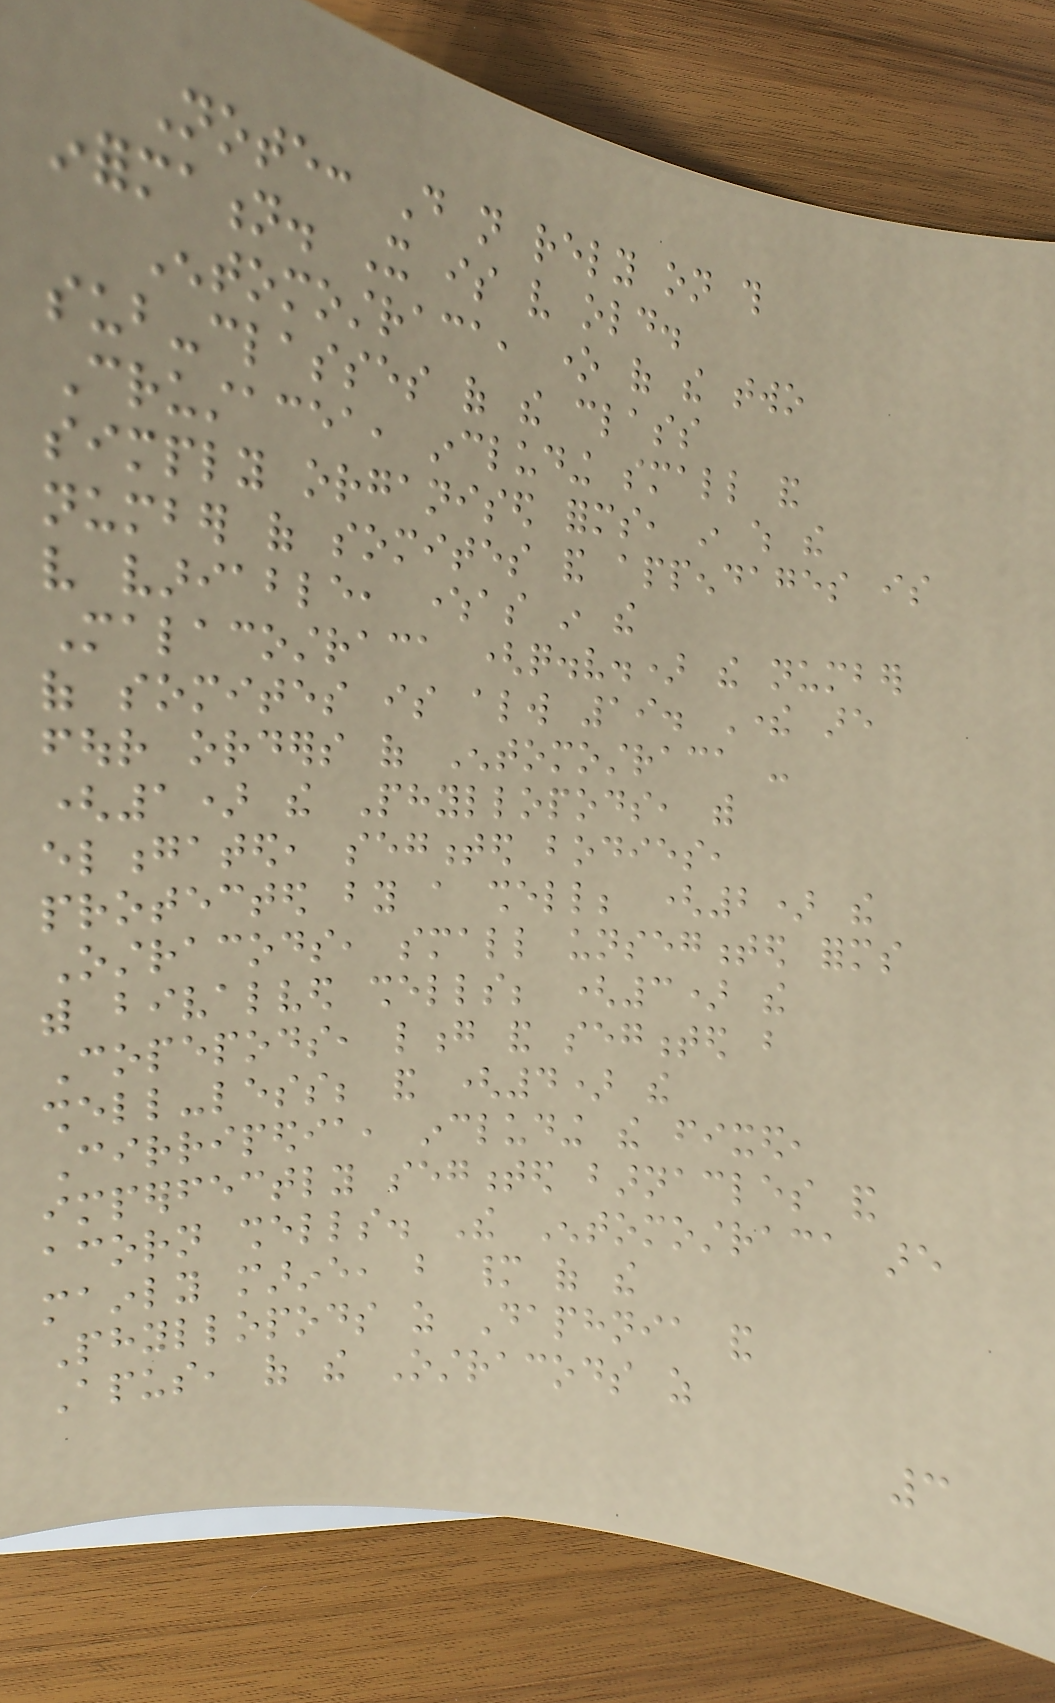Note: Do not rely on this
information. It is very old.
Entomostraca, one of the two
sub-classes of the class
Crustacea, including small and
simply organised forms, in which the
number of somites and appendages is
very variable, whereas in the
Malacostraca (q.v.) the number
of somites is always 19. There are
four orders of Entomostraca -
(1) the Phyllopods, with
elongated, segmented bodies,
protected by a shell; (2) the
Ostracods, small unsegmented forms
with bivalved shells; (3) the
Copepods, long and segmented but
shell-less; and (4) the
Cirripedia, including the fixed,
imperfectly segmented barnacles and
acorn shells. The Entomostraca are
mainly marine, but many of the
Phyllopods as Daphnia and
Apus, of the Ostracods as
3
